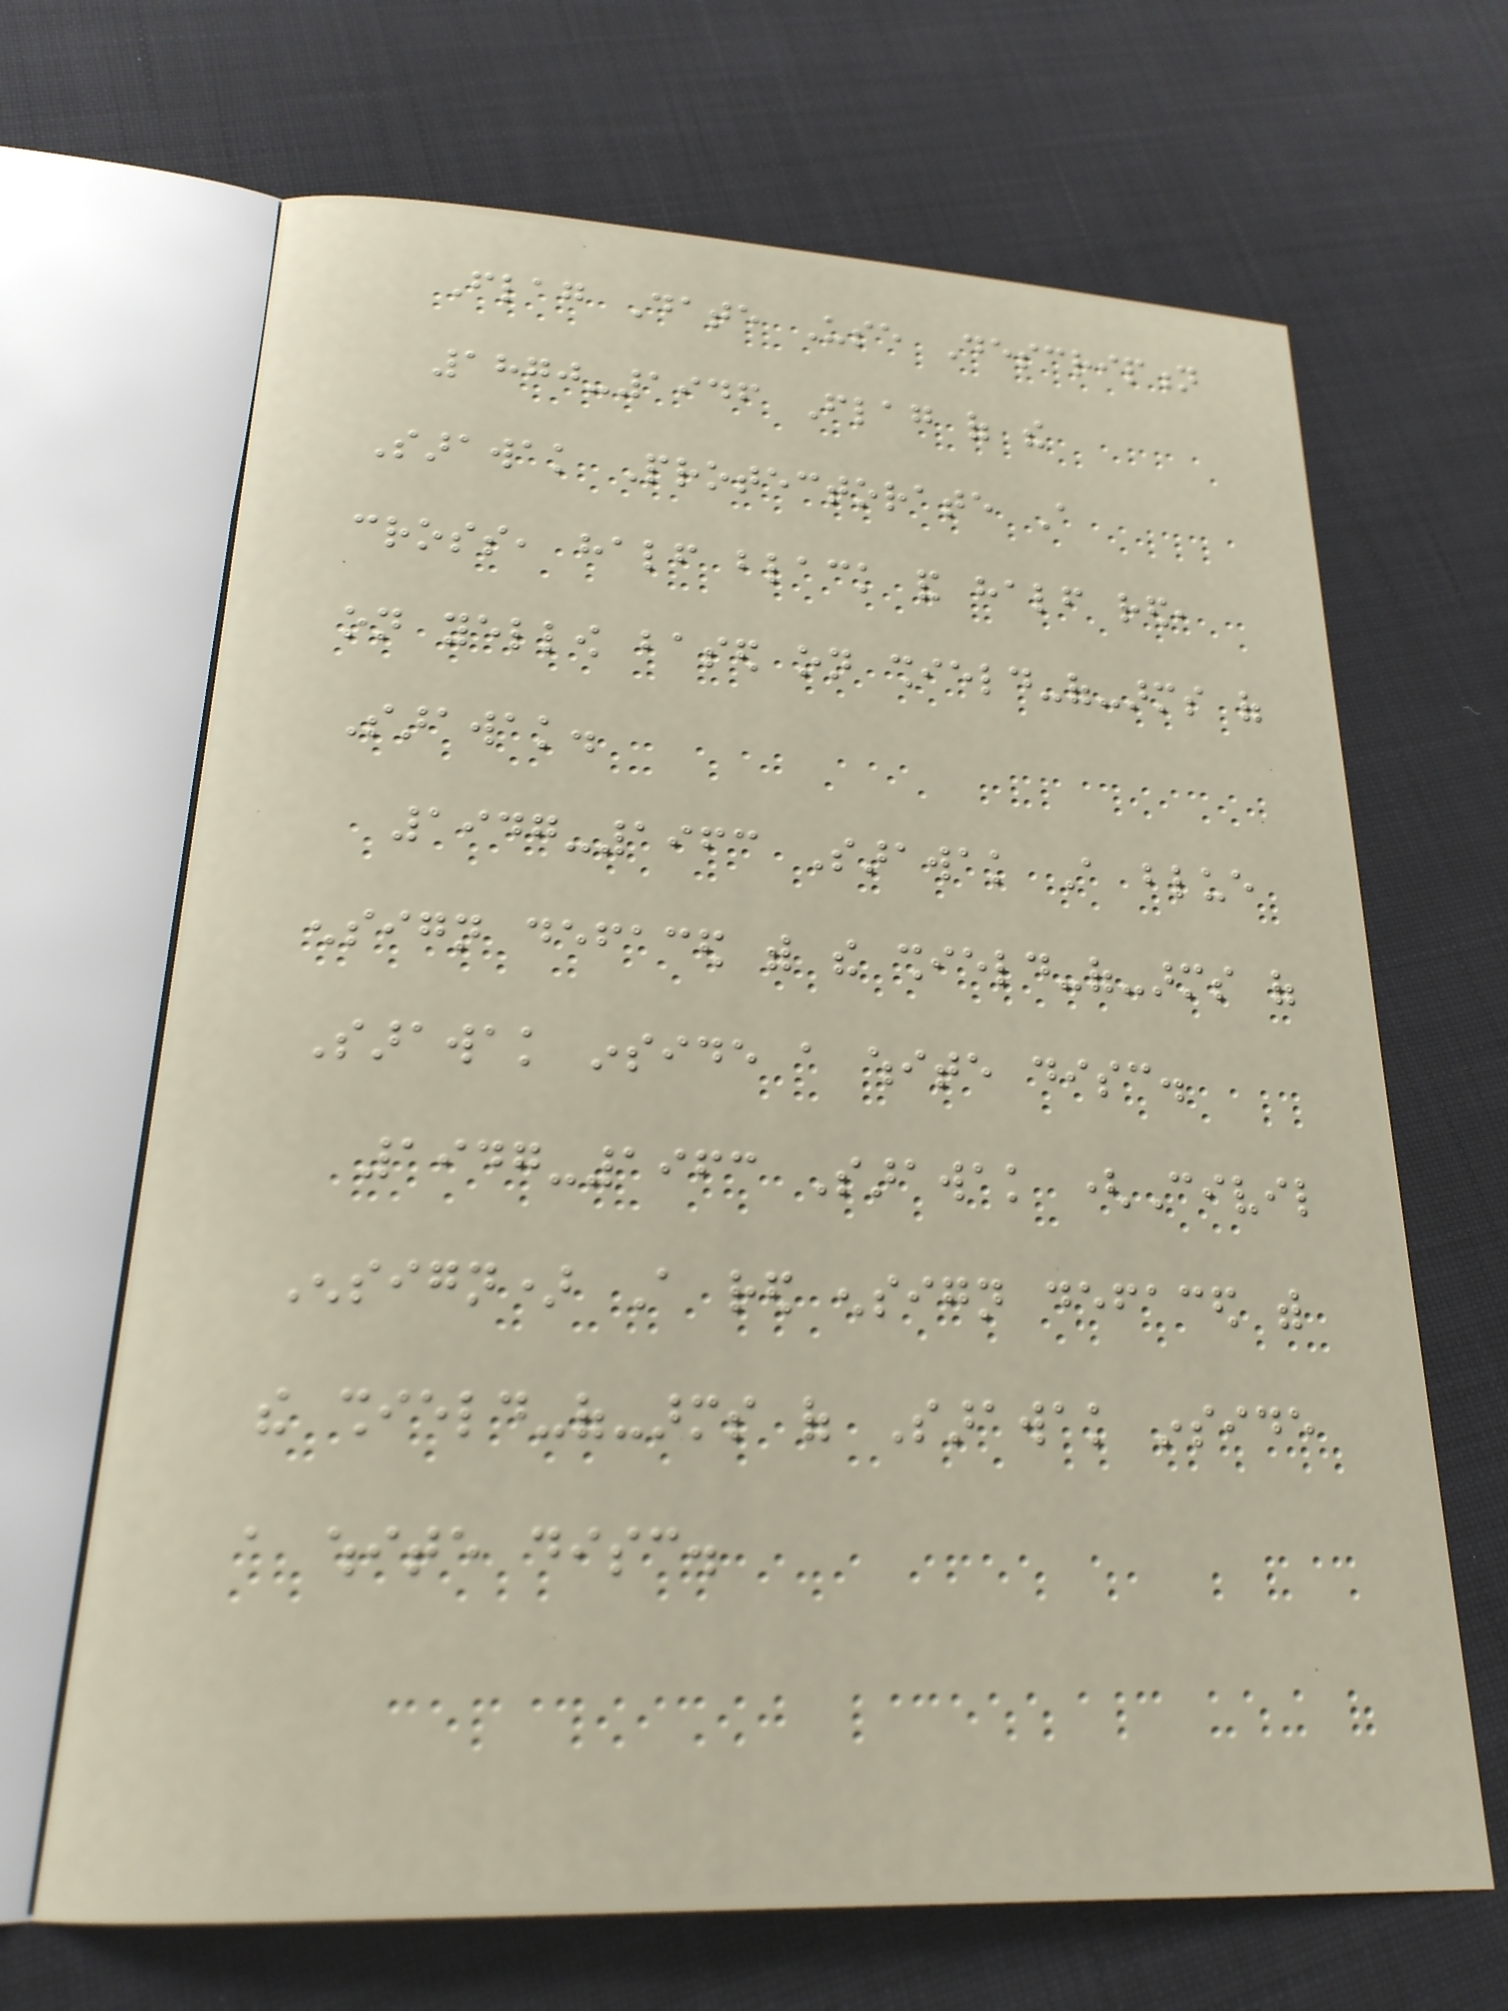Flag Date Use Description
1870-1946 Flag of the
Sarawak Protectorate A
cross, half black and half red,
on yellow based on shield-of-arms of
Sarawak.
1947-1963 Sarawak A blue
ensign defaced with the shield-of-arms of
Sarawak inside a white disc.
1947-1963 Sarawak (Civil
Ensign) A red ensign defaced with
the shield-of-arms of Sarawak inside
a white disc.
